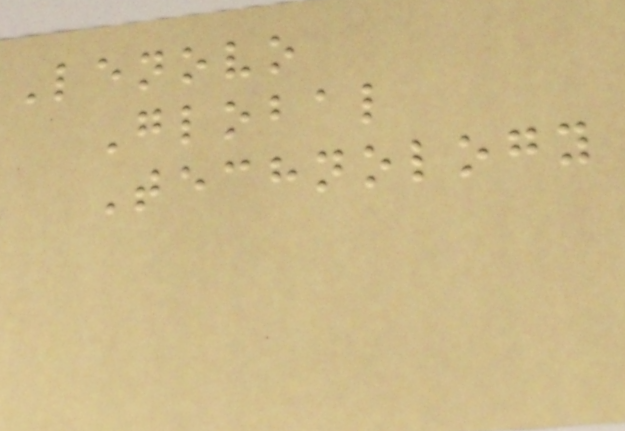Lenovo
Global
Technology
